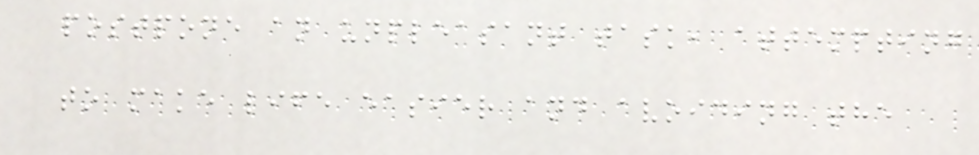postpone an unpleasant task, attempting
to make life easier and avoiding the
